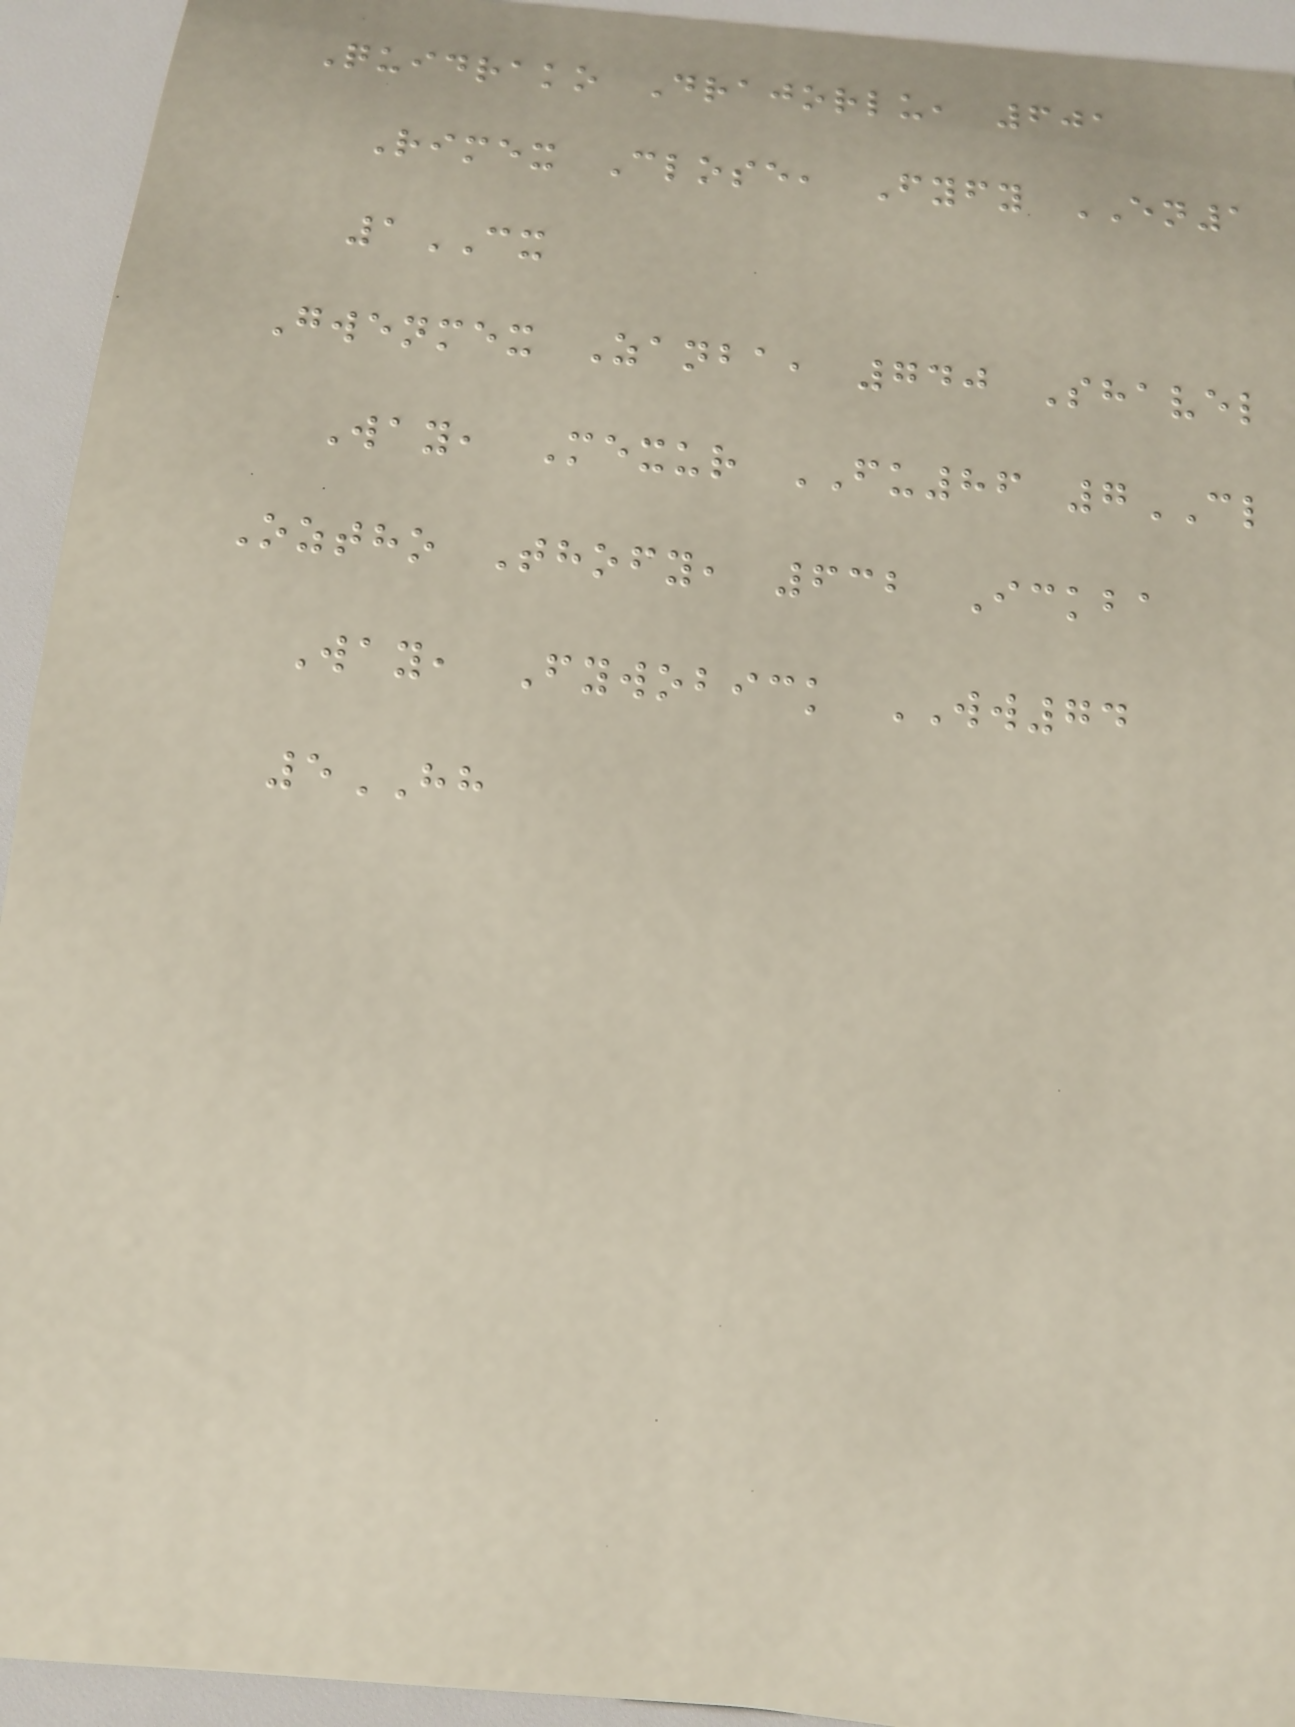Quidrako Drajorlu, 601
Rimex Close, Fyfy EN1
1CX
Gwenmex Zanba, 740 Shavel
Way, Mexur FU86 7CL
Oztho Thofy, 632 Ickba
Way, Fywobick WW74
5HH
